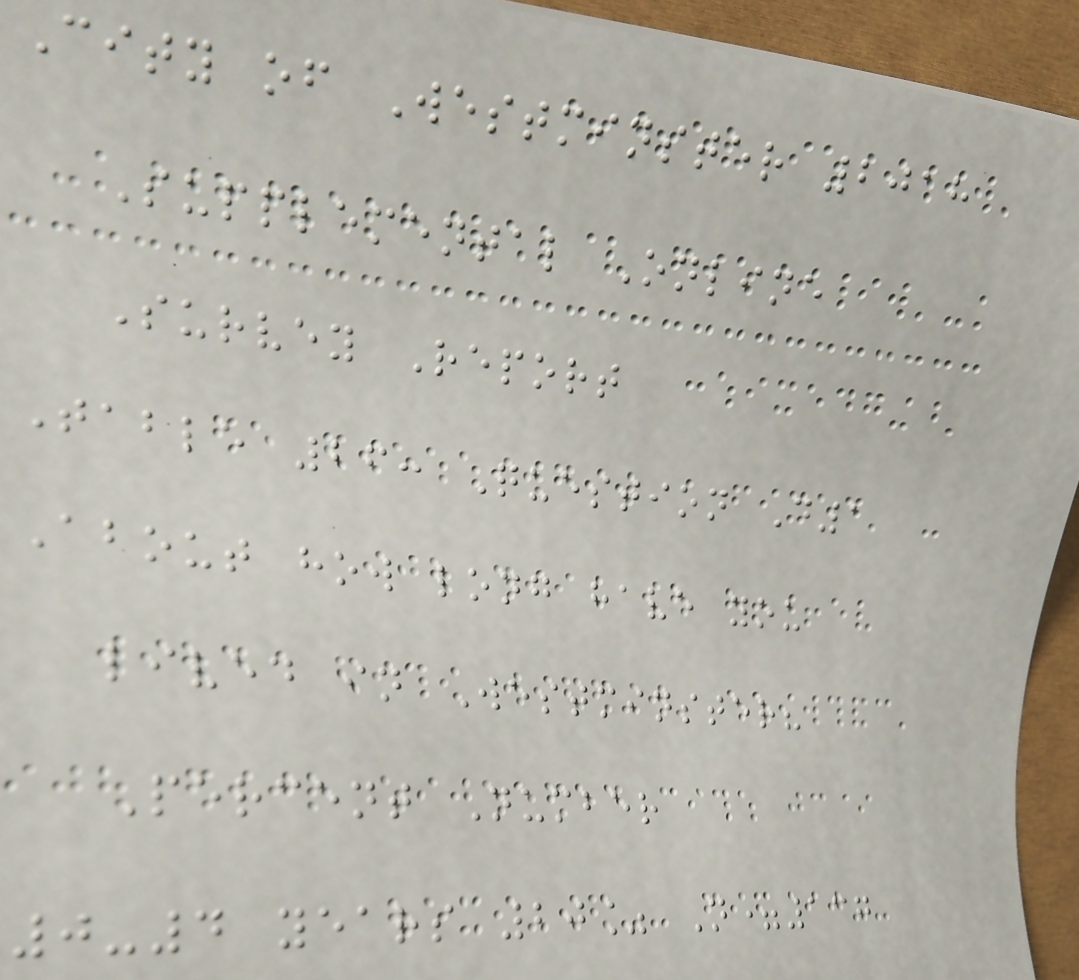City of Westminster 2018
Supplemental Online
Survey Report
Table 26: Question D1
About how long have you
lived in Westminster?
Percent Number
0-4 years 20% N=137
